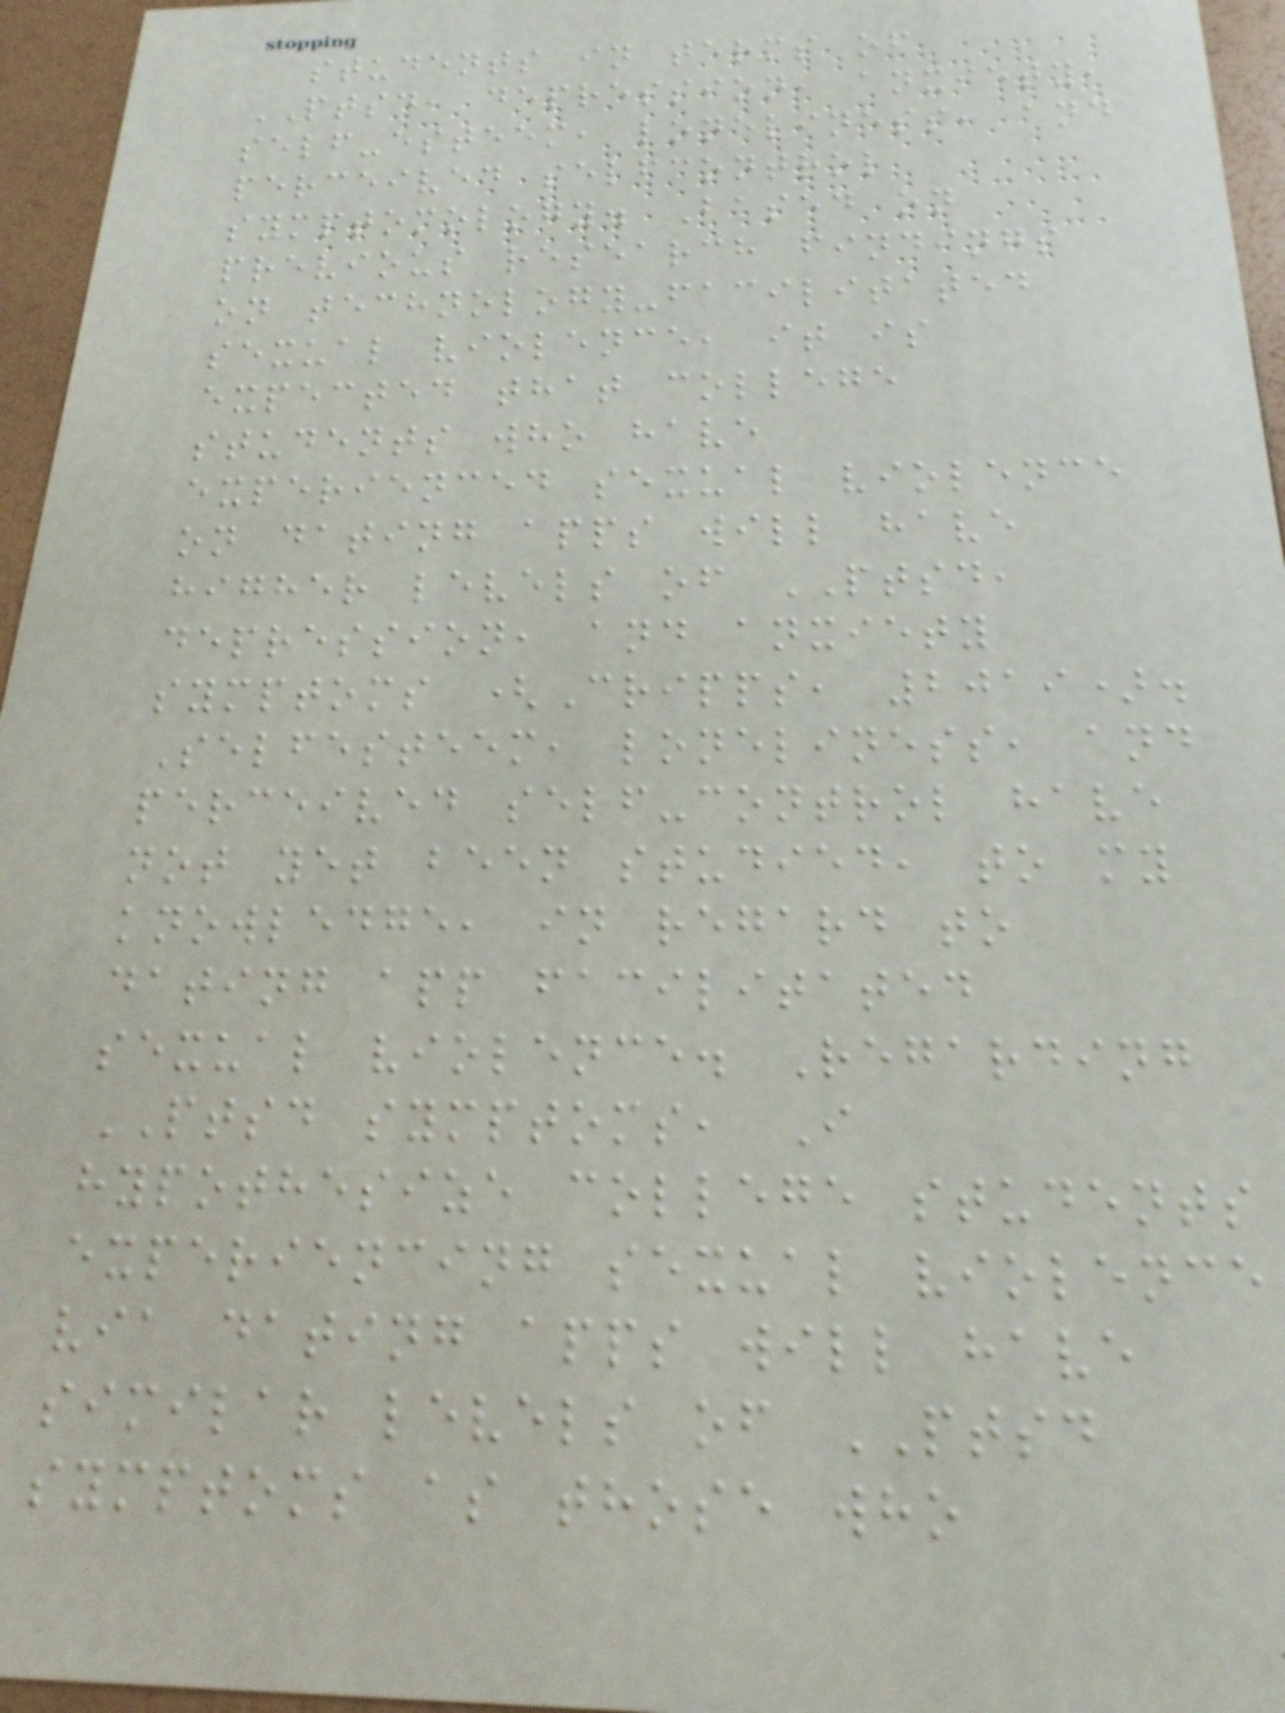students in terms of
PTSD, depression, anxiety,
self-esteem, loneliness, and
perceived selfcontrol
symptomology. Based on
previous research findings
on technology-facilitated
sexual violence, it is
expected that college
students who have
experienced sexual violence
on dating apps will have
higher levels of PTSD,
depression, and anxiety
symptoms (Cripps, 2019).
Selfesteem, loneliness, and
perceived self-control have
not yet been studied, to my
knowledge, in regard to
dating app facilitated
sexual violence. Regarding
PTSD symptoms, I
hypothesize college students
experiencing sexual violence
via dating apps will have
similar levels of PTSD
symptoms as those who
